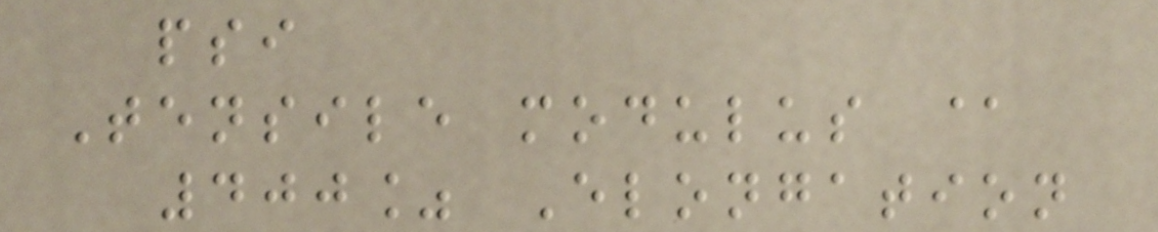psi
Tensile modulus @
400% Elongation
